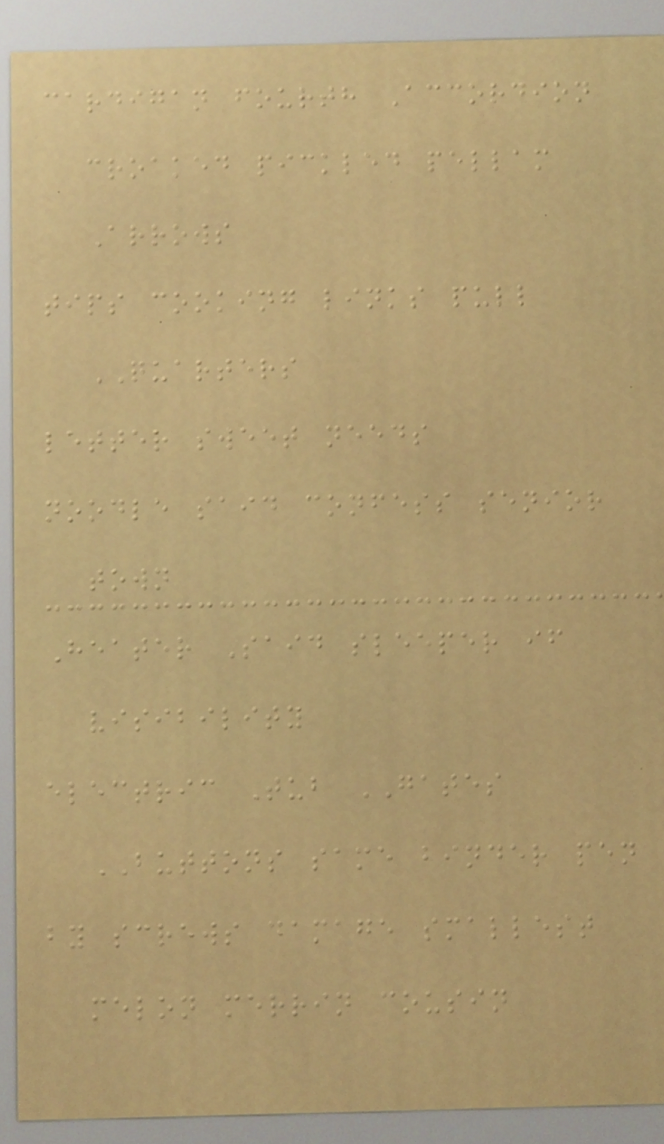cardigan fourth Accordion
croaked pickled pellam
Arrows
tips cooking links pull
QUARTERS
letter sweet needs
noodle said confess senior
town
Heater Said sleeper if
visibility
electric Tub GATES
BUTTONS same binder pen
by screws damage smallest
melon merrin cousin
